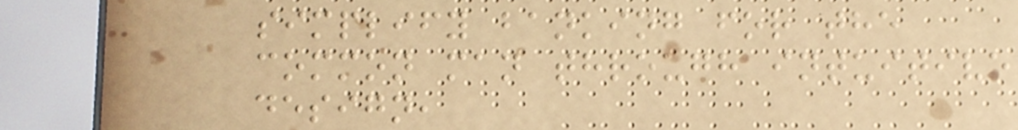simplify banking for the
common man through intuitive
design,
